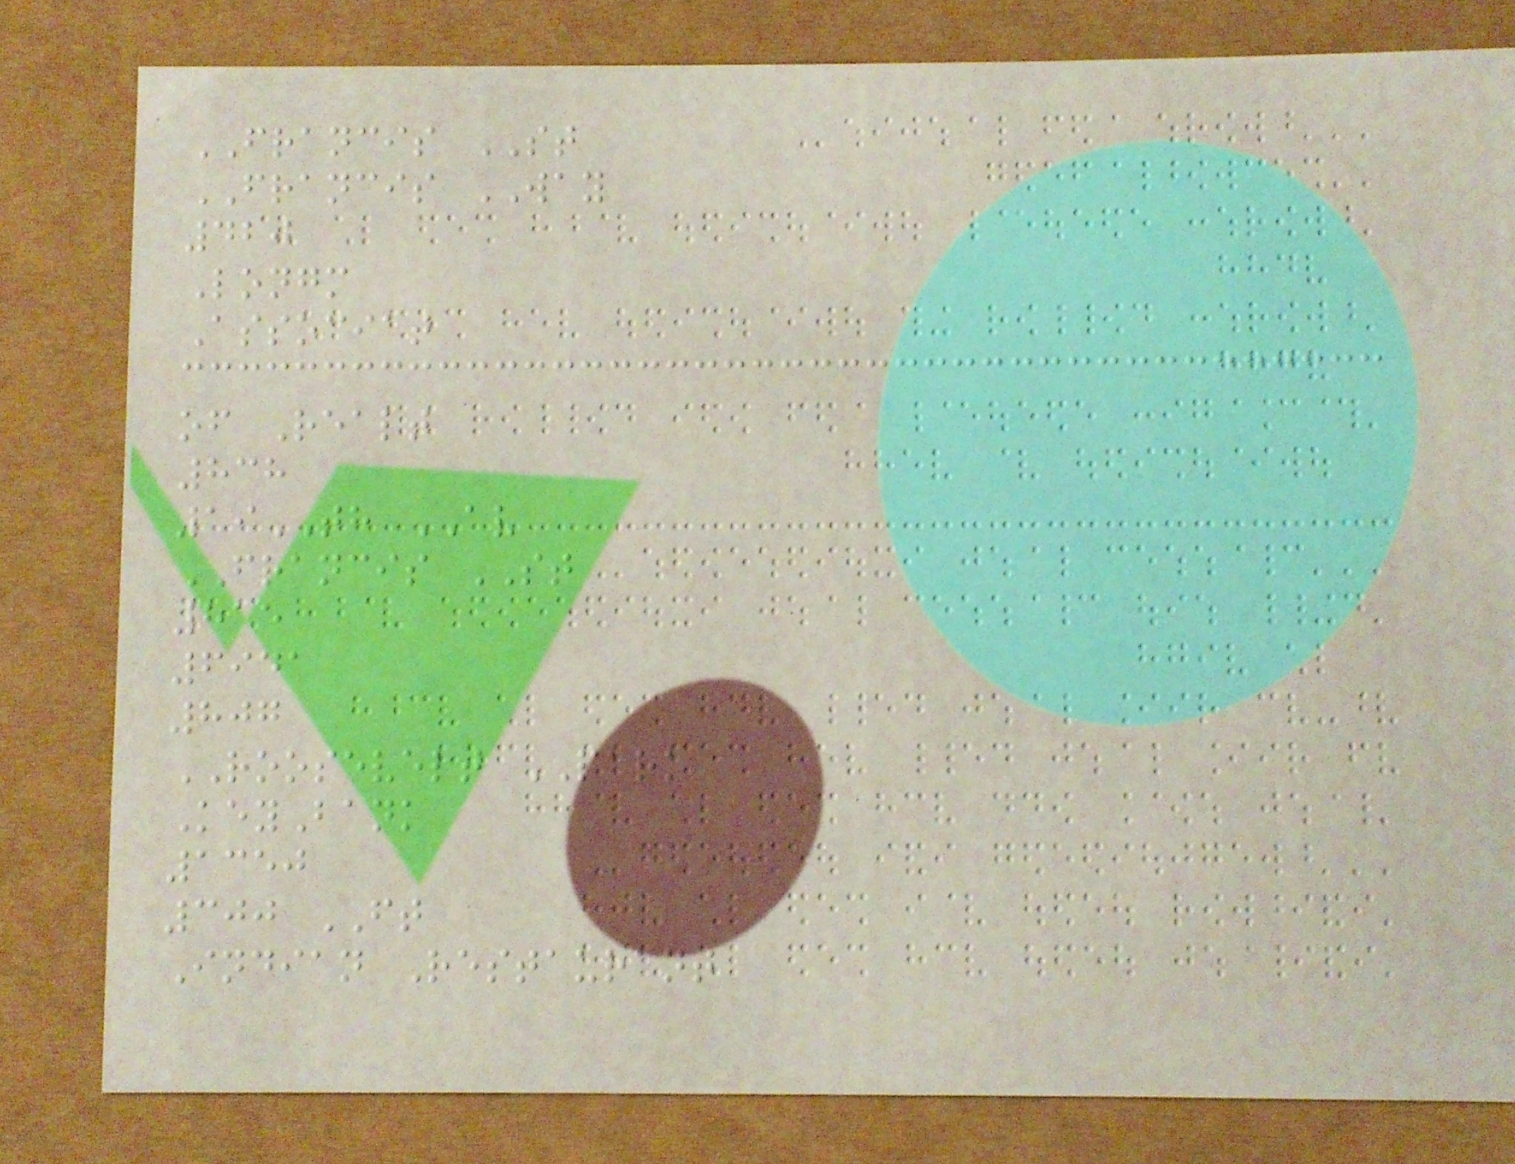FRANCIS ST
FRANCIS WAY
420
Longm
Associat
of Realt
838
19TH AV
FRANCIS ST
815
6941
807
ROOSEVELT PARK
KeyBank
1350
300 FT
Indian Restaurant
